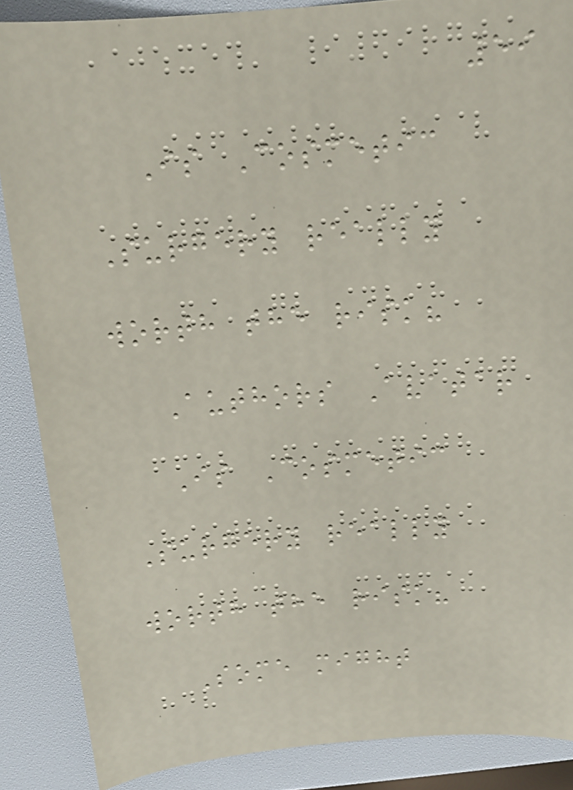59
Is Cosmetic
Surgery really
worth the risk?
Authors Avatar
Is Cosmetic
Surgery really
worth the risk?
Some might
